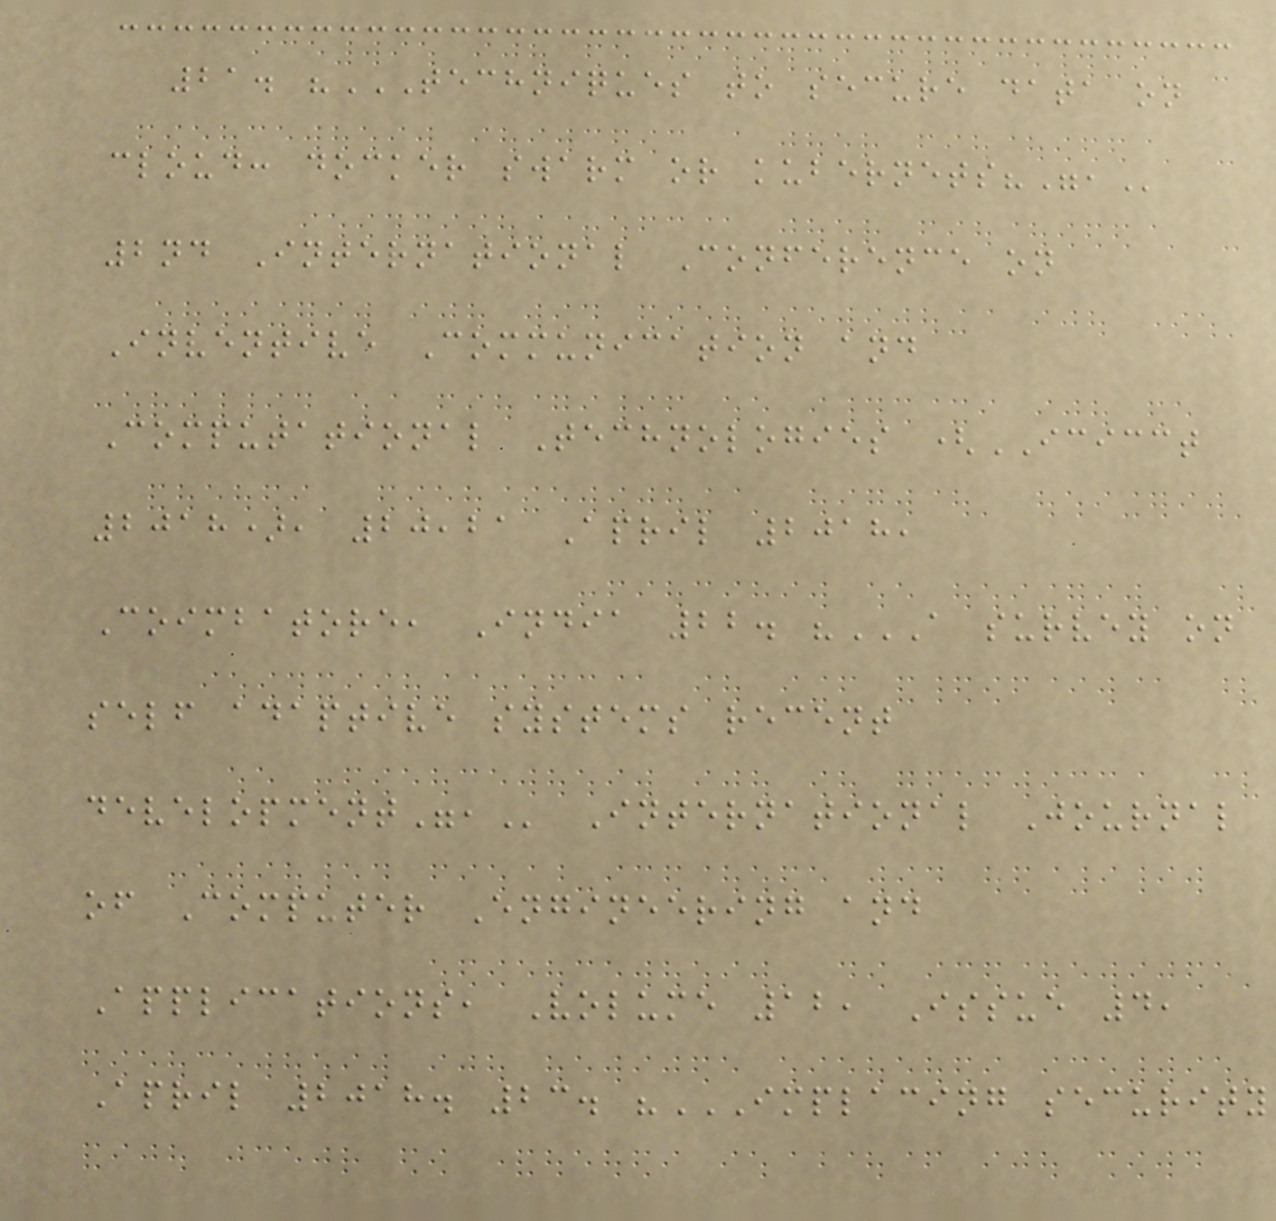21. "TECHNIQUES TO SECURE DATA ON
CLOUD: DOCKER SWARM OR KUBERNETS?",
2nd International Conference on
Inventive Communication and
Computational Technologies (ICICCT
2018), 20,21 April 2018,
Coimbatore, India 22. "A SURVEY ON
SELF ADAPTIVE SYSTEMS RECENT
DEVELOPMENT", International Journal
of Computer Engineering and
Applications, Volume 12, Issue 4,
April 2018. 23. "IMPLACING SECURITY
